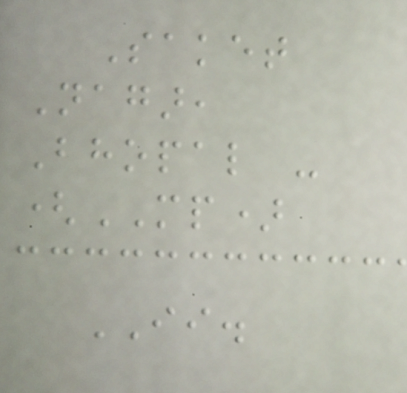Saket
Nagar,
Bhopal -
(MP)
II.
